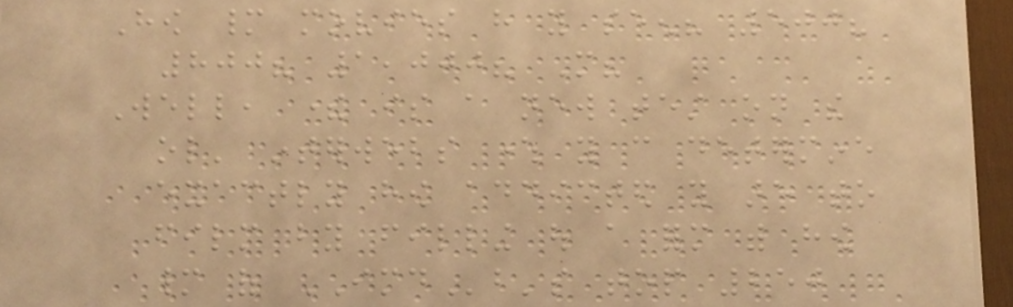How many movies have you seen? 500?
800? 1,000? More?
Well, there is a new test on the
ol' interwebs where you can determine
exactly how addicted you are to
film by filling out a form with how
many of IMDb's top 250
